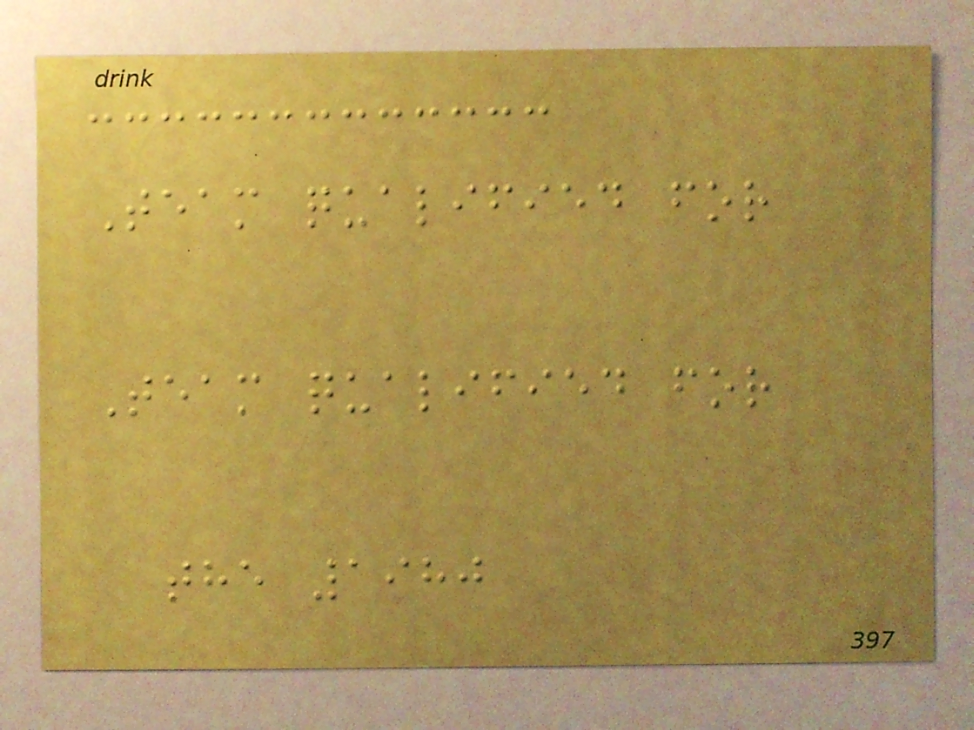Team qualified for
Team qualified for
the 1980
